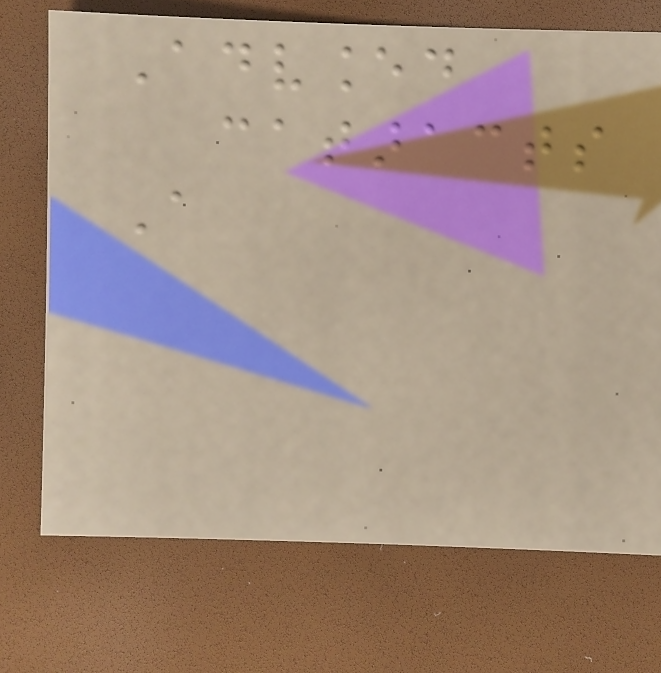Advanced
cataracts
A
